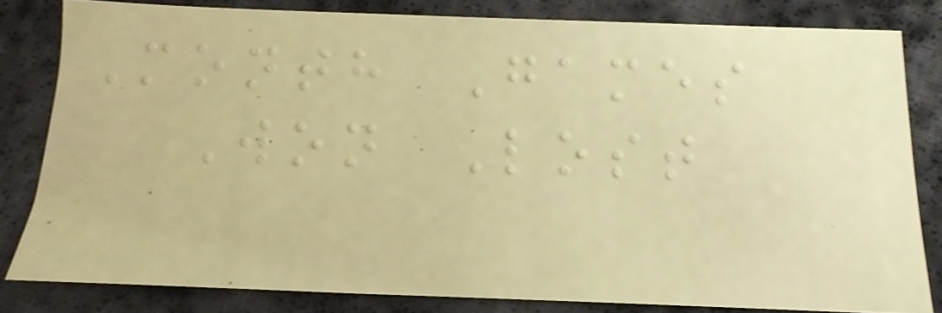Month Games
Won Lost
